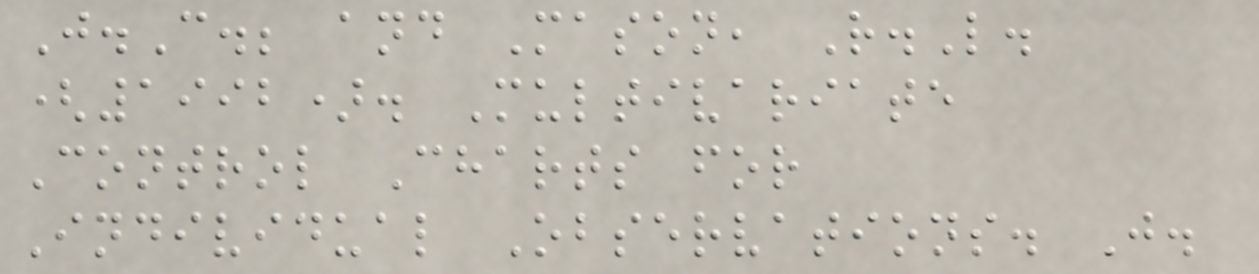J.C.; and Mason, R.L.
(1992). Multivariate
Control Charts for
Individual Observations. J.
